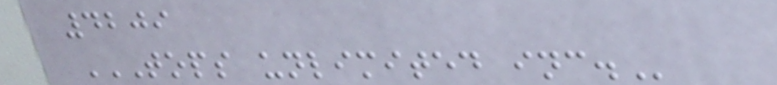4209
TOPS UNLIMITED INC.
